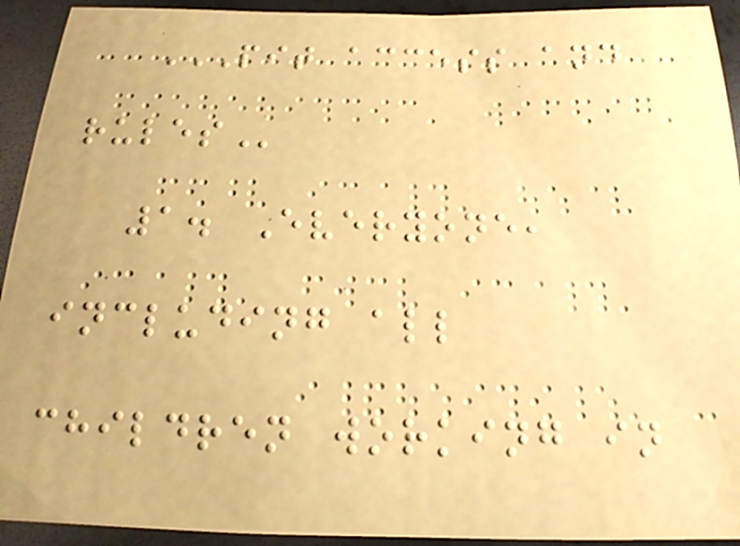PIT ACCESS AND
RULES
1. Everyone,
including all
children working in
